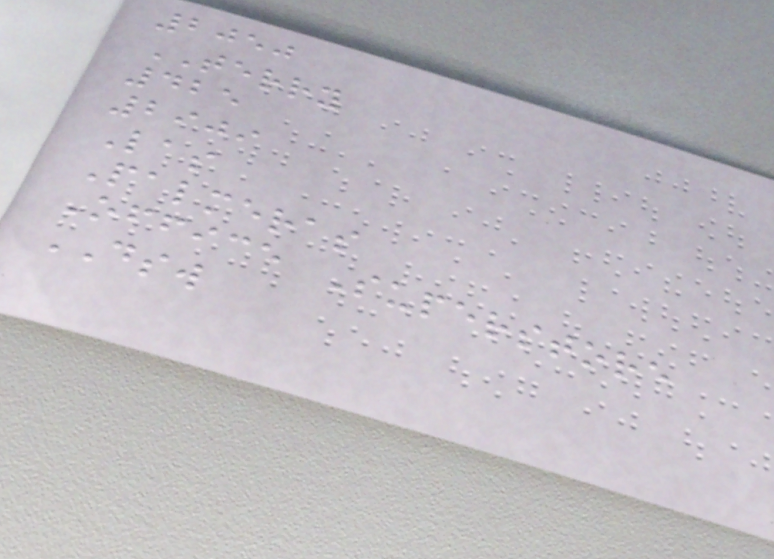2050
TERRY
425
2909
Las
Palmeras
Office Superstore
DSW
